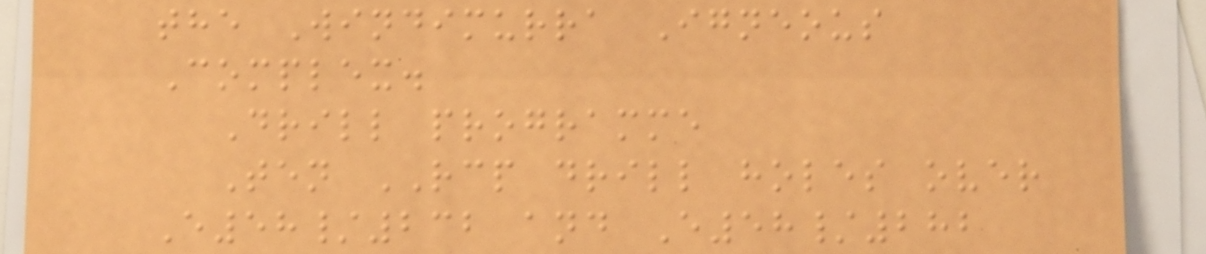the Windimurra Igneous
Complex.
Drill programme
Ten RCP drill holes over
E58/232 and E58/282
